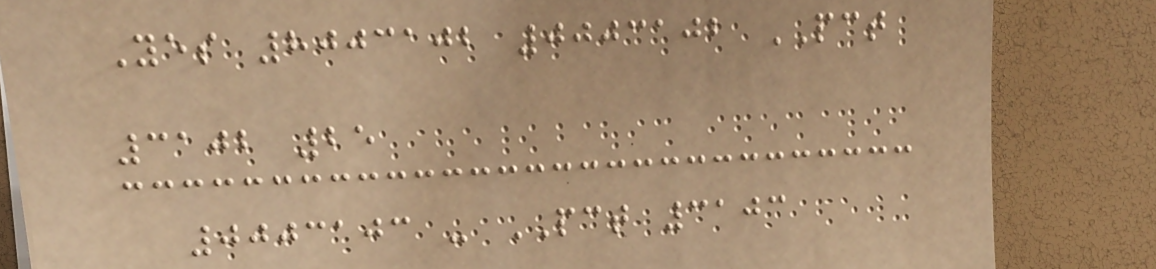Yes 8003102 0003102 PCT
3102 25
0003103 - PCT 3103
